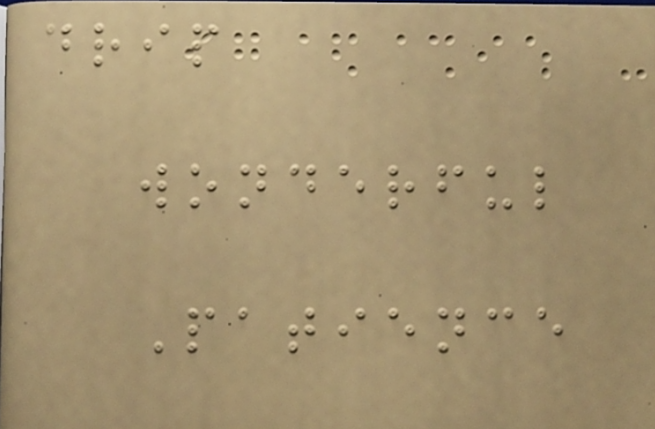drip
wonderful
Patience
